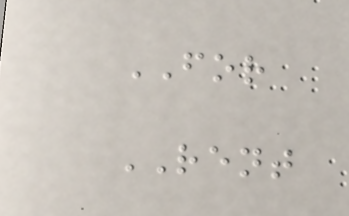FOR
RENT
